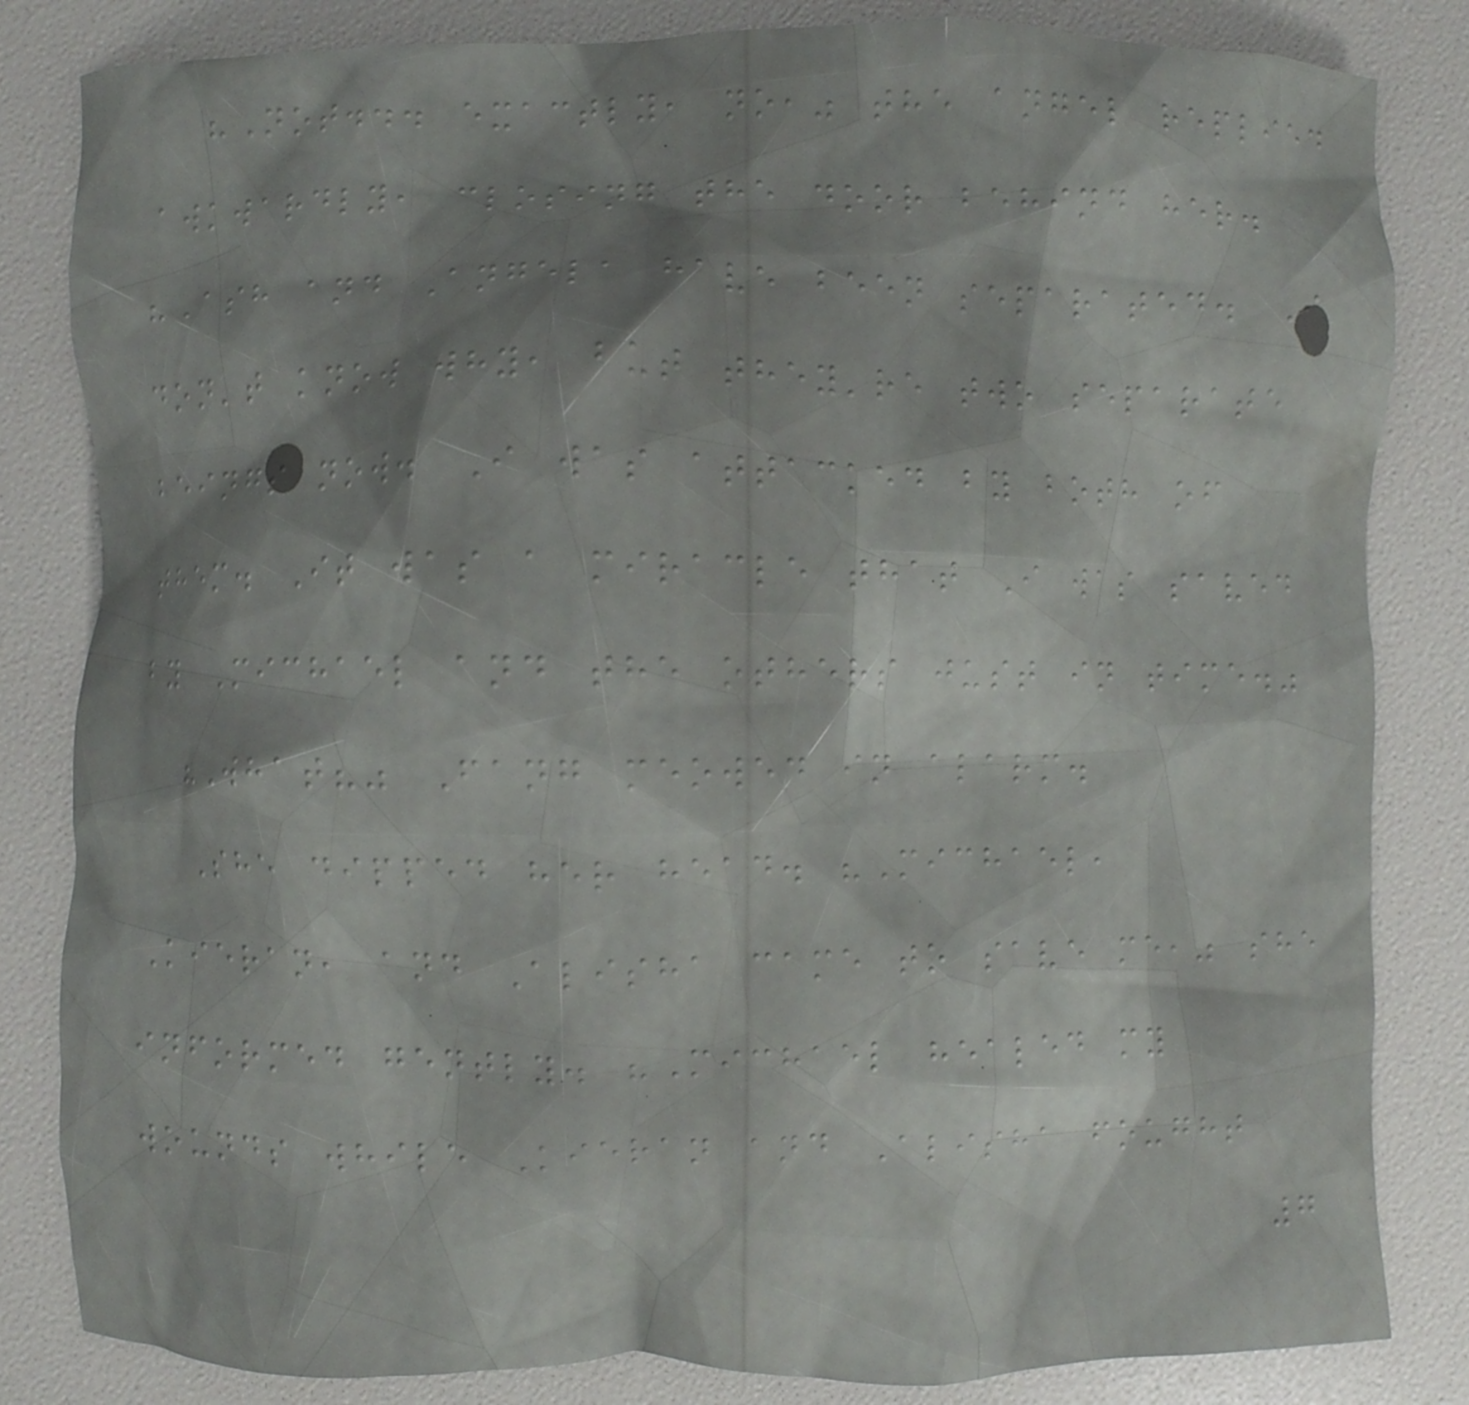"Not... exactly, no," the angel replied
awkwardly, closing the door behind her.
"Ash and Angela have been separated. I
don't know why, but they're two separate
beings now. I was attacked by both of
them. It was a miracle that I was saved
by Michael and the others just in time."
"What?" Fang meowed in alarm.
She dipped her head. "Michael,
Kieran, and Alisha came to save me," she
informed gently. "Michael healed my
wounds while Kieran and Alisha fought
7
